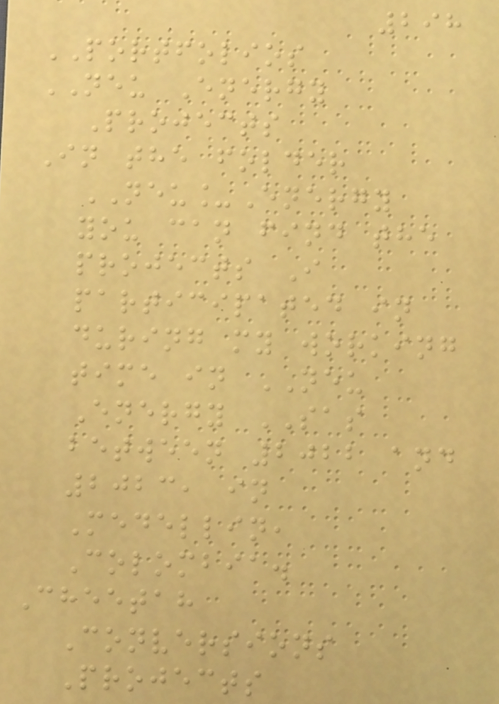298
PORTFOLIOS
NEU Energy
Projects
In the folder
NEU_Energy
you can find the
projects I
participated in
during my working
time in NEU
Energy SAS
between 2022 and
2023, in
Medellin,
Colombia.
Cheetah
Conversions
Projects
